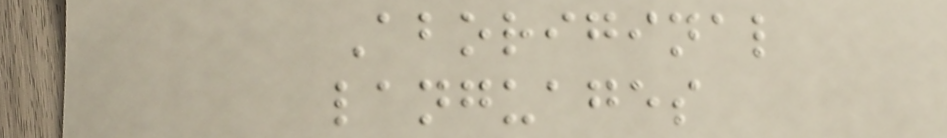Aboriginal
languages
